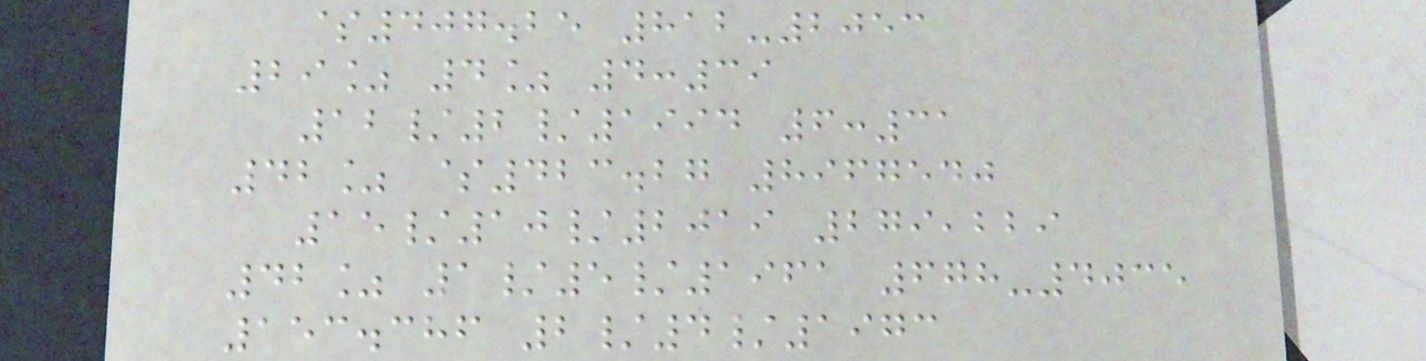$407.25 812-2053
29% 4% 4:39
12/2/1994 6:31
42% $423.27 8967540
15/10/2019 279,229
42% 1/5/1961 678-4035
153.386 2/4/1973
